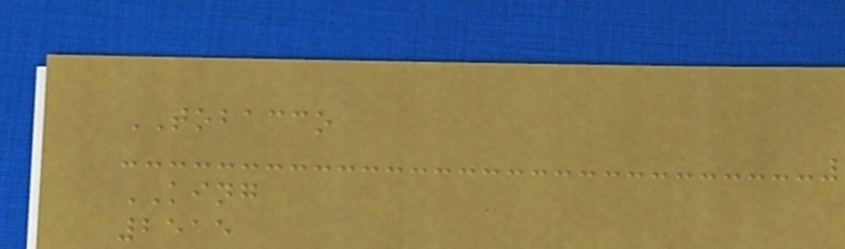TOBACCO
KING
2515
